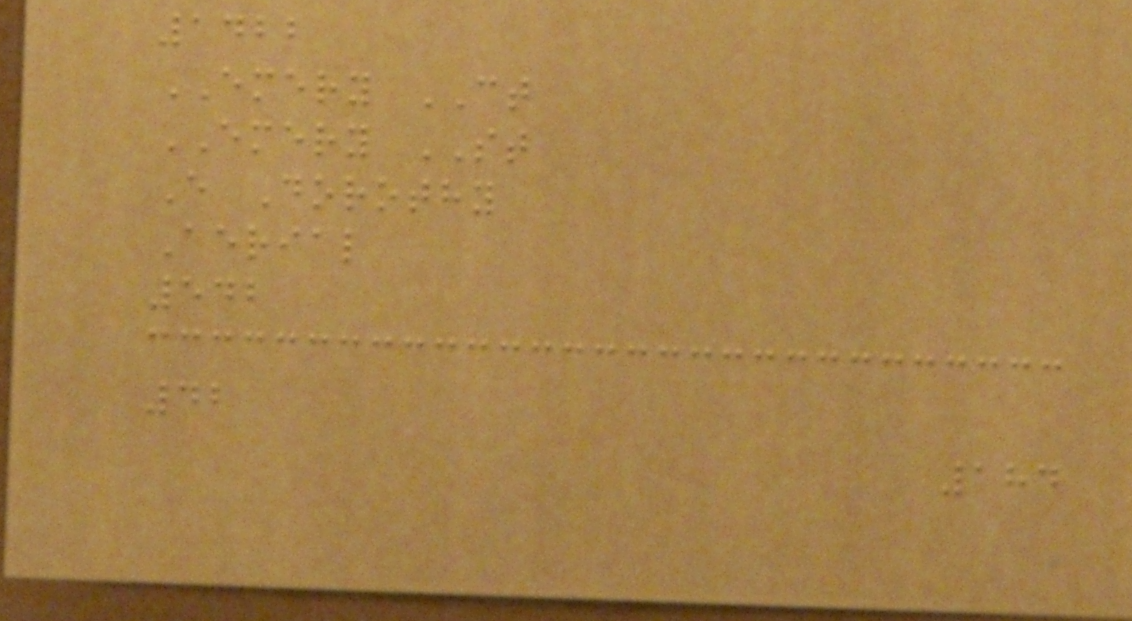1422
EMERY CT
EMERY ST
E Dorothy
Aerial
542
42
184
